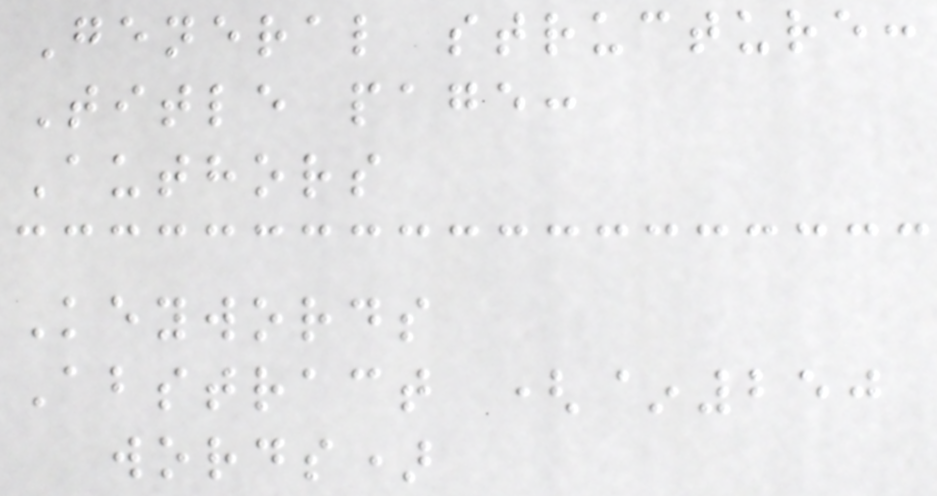General structure:
Title page:
Authors
Keywords
Abstract (~250
words)
